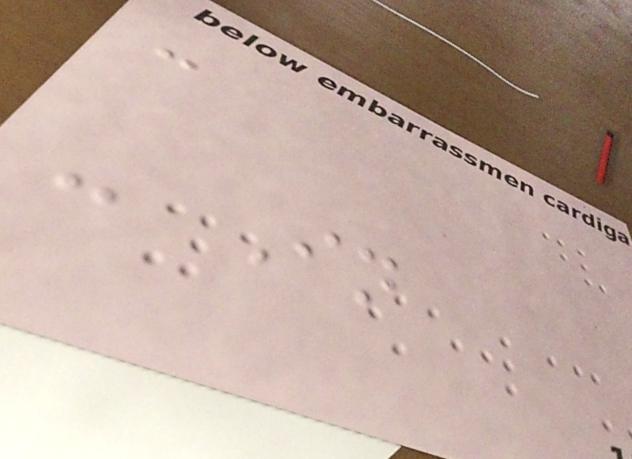-
- In
